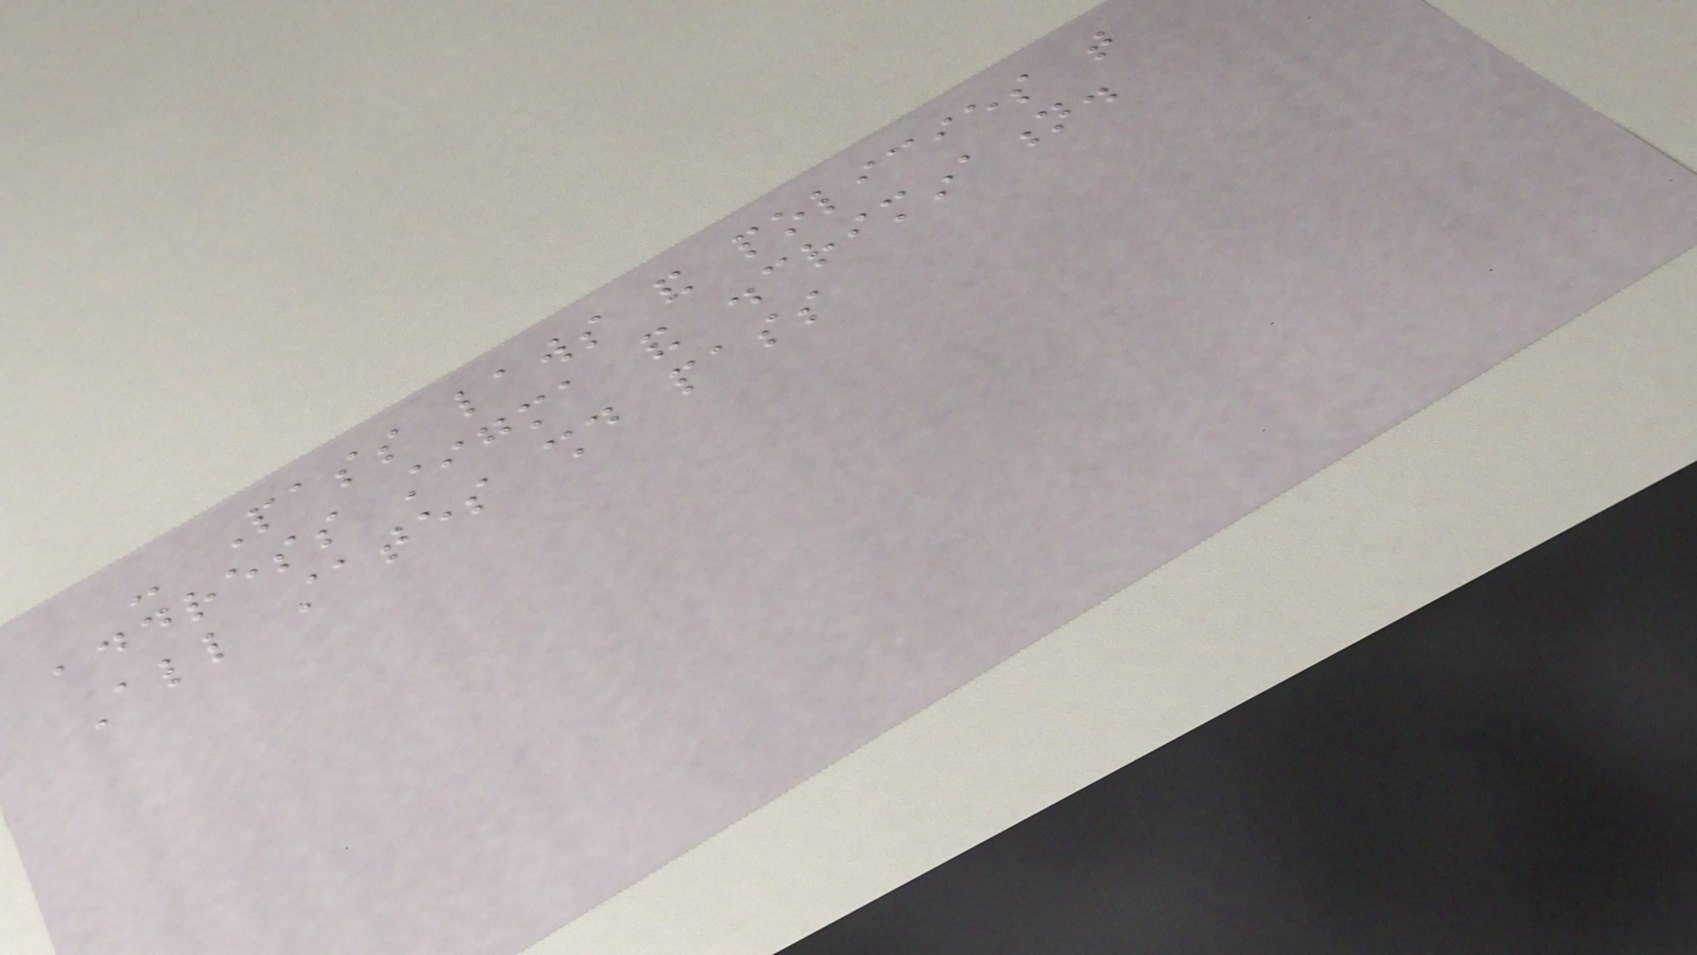- Pass laws and policies that
address stigma and discrimination.
All states should pass
